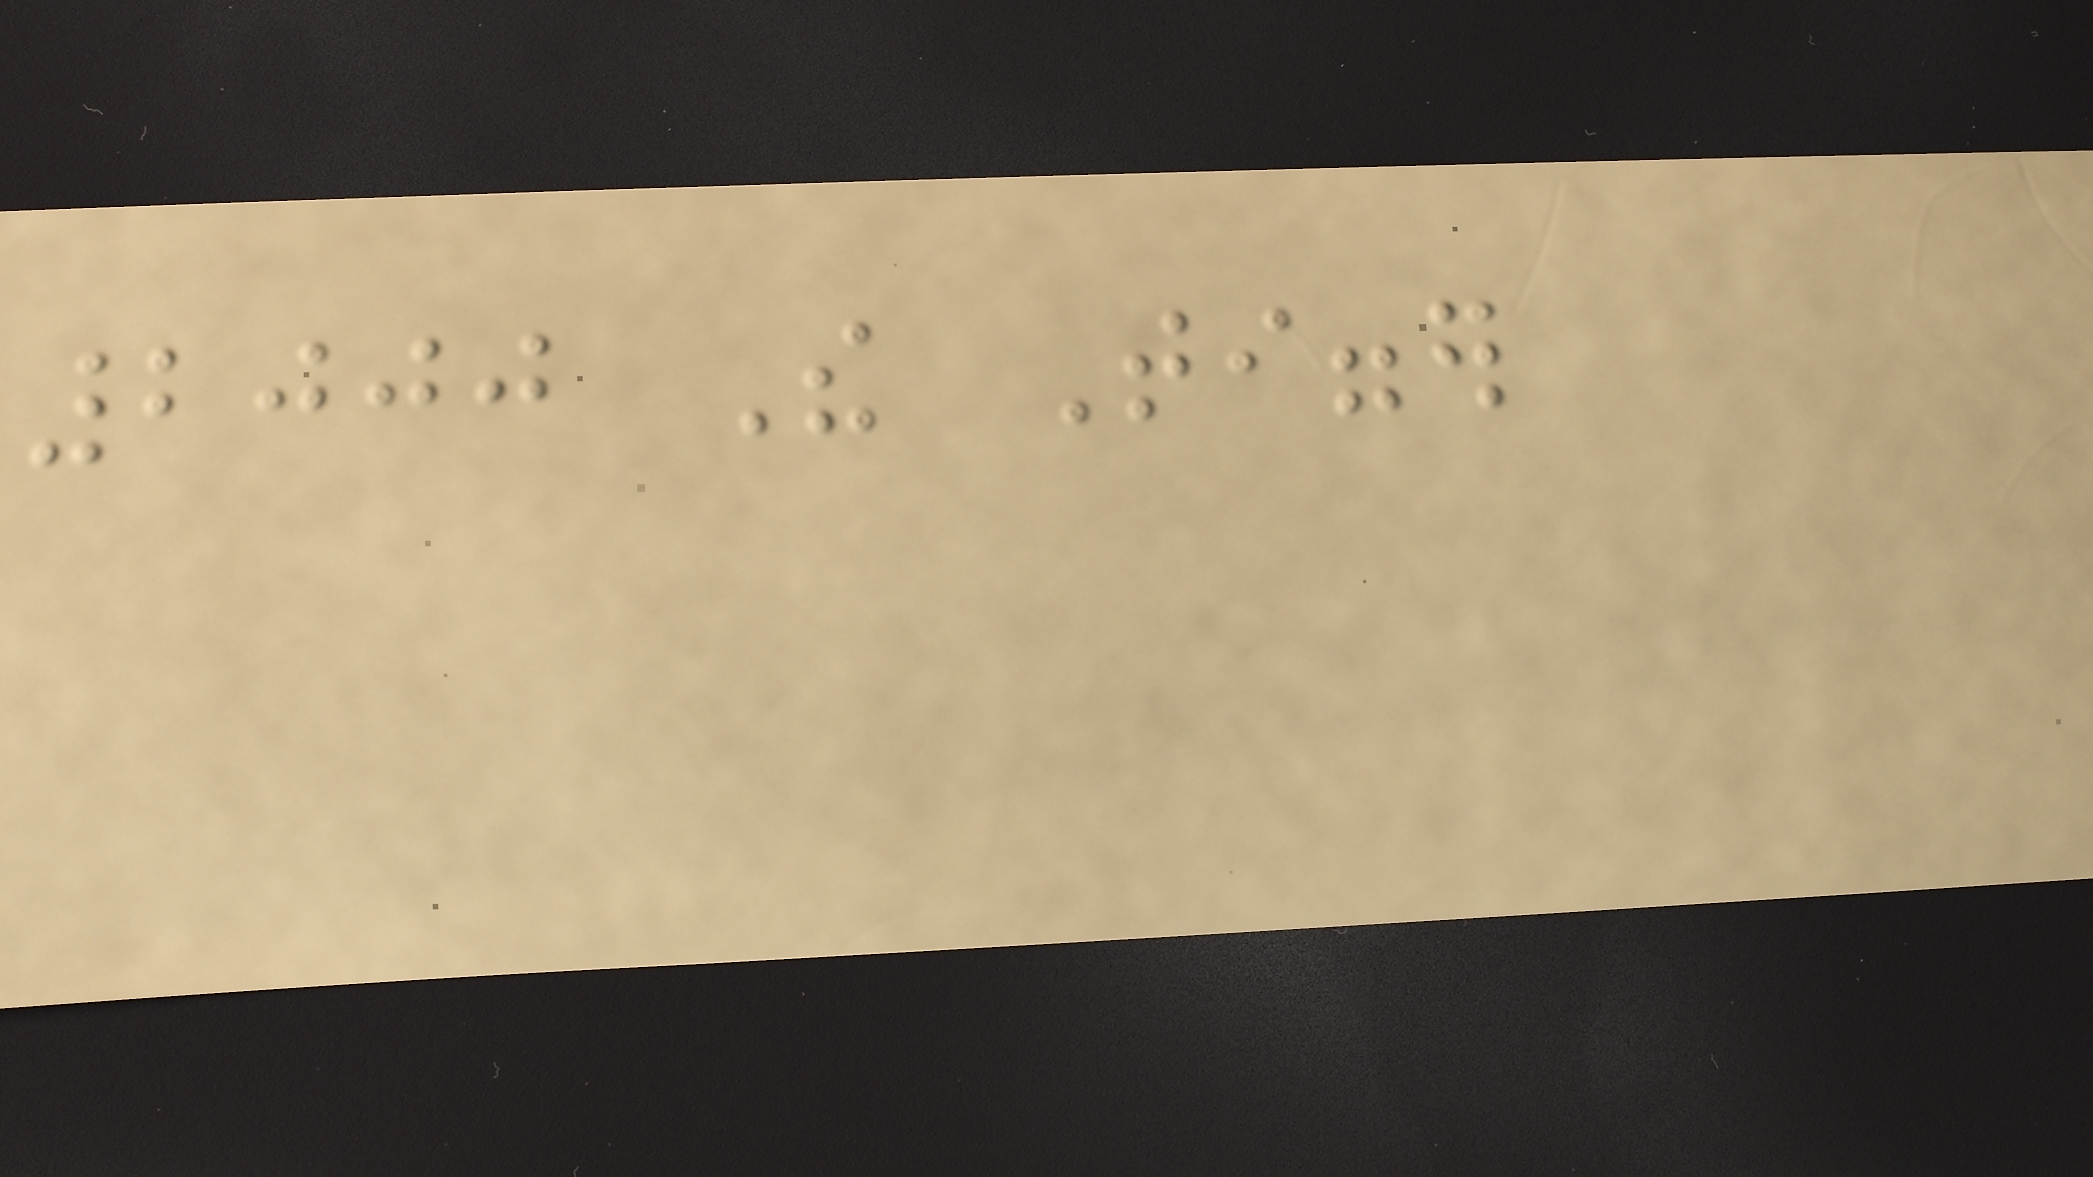2000 The Tigger
